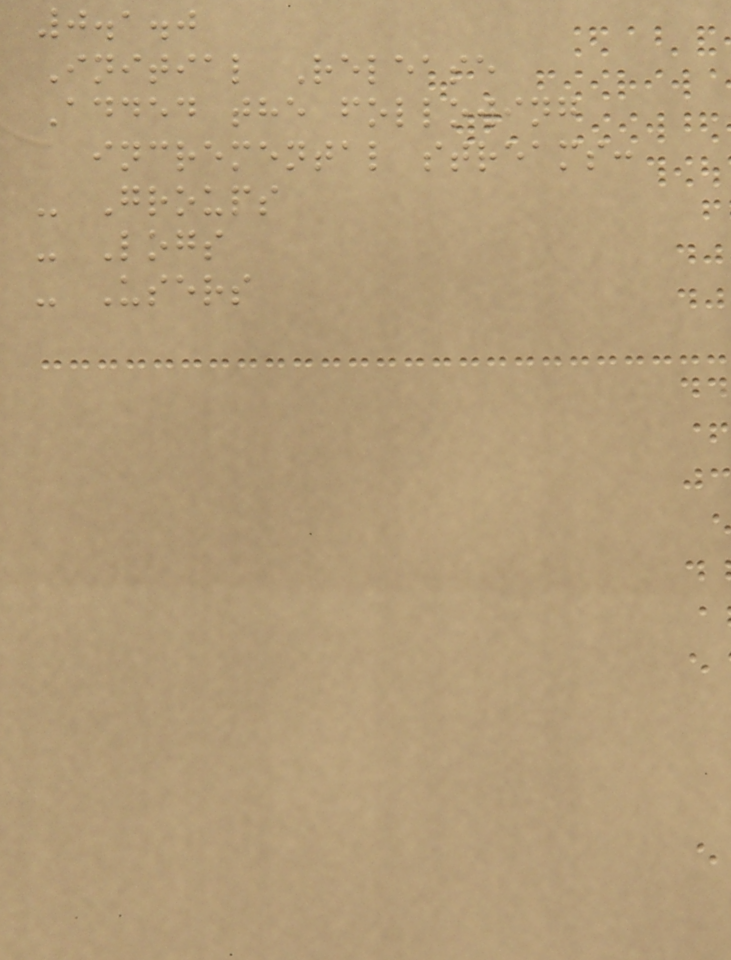0.1.0
Initial Release
Added the following
incremental streams:
- Groups
- Logs
- Users
